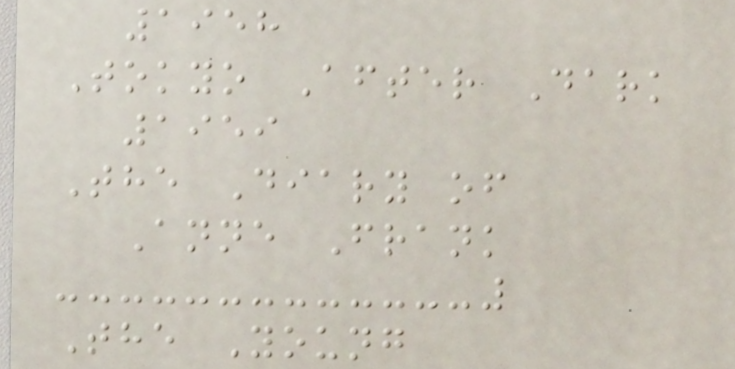1958
Tokyo After Dark
1959
The Diary of
Anne Frank
The Young
